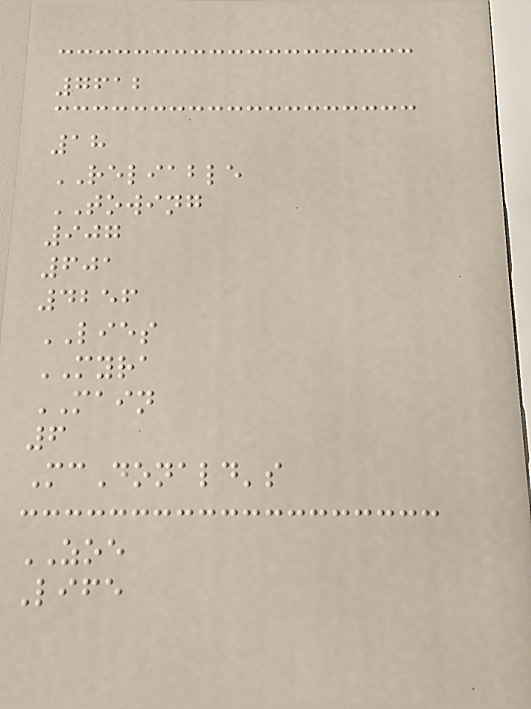7612
18
RELIABLE
TOWING
907
601
4256
LIES
MYRA
MAIN
6
McDonald's
ZOE
Life
